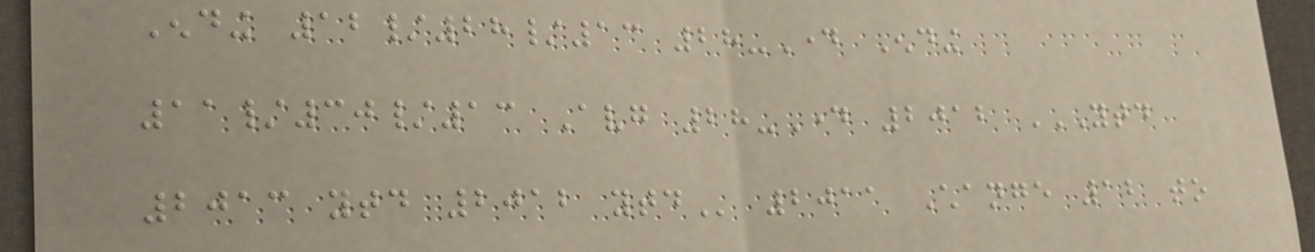Ending 12/28/13 28-Day Ending
11/30/13 Avg 28-Day 2012 YTD
2013 YTD 2012 YTD 2011 Change 12 to
